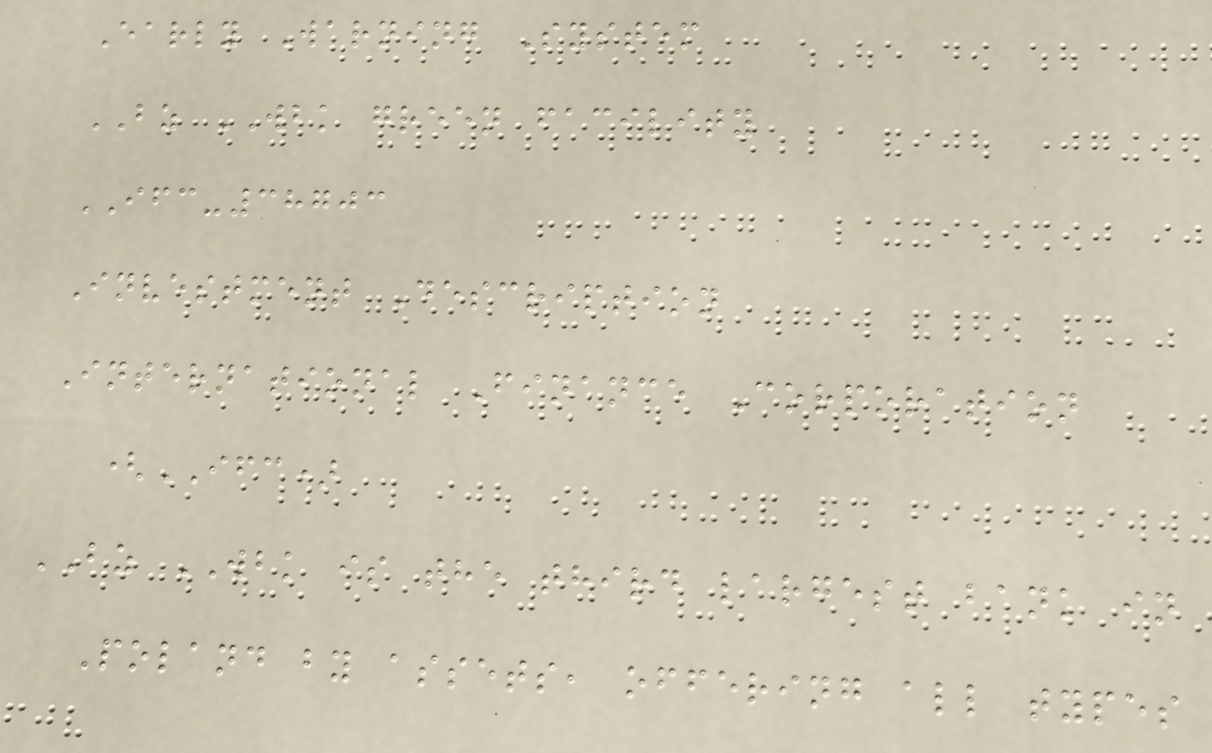Early Warning System
BZ WBK green facility
IFC-38703
Investment Description
International Finance Corporation
(IFC)
BZ WBK is the third largest bank in
Poland by assets, offering all types
